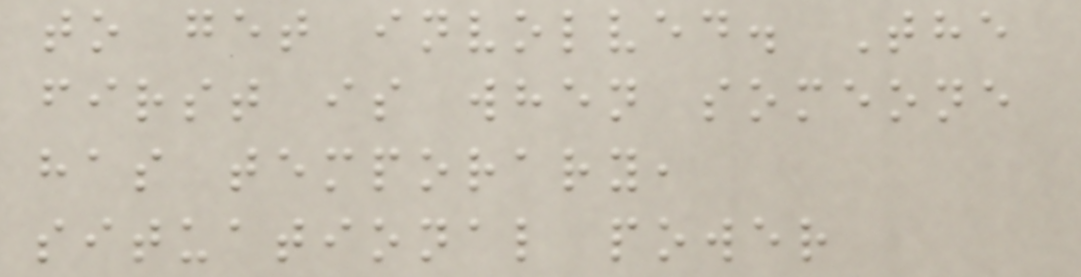to get involved. The
first is when someone
has temporary,
situational power
